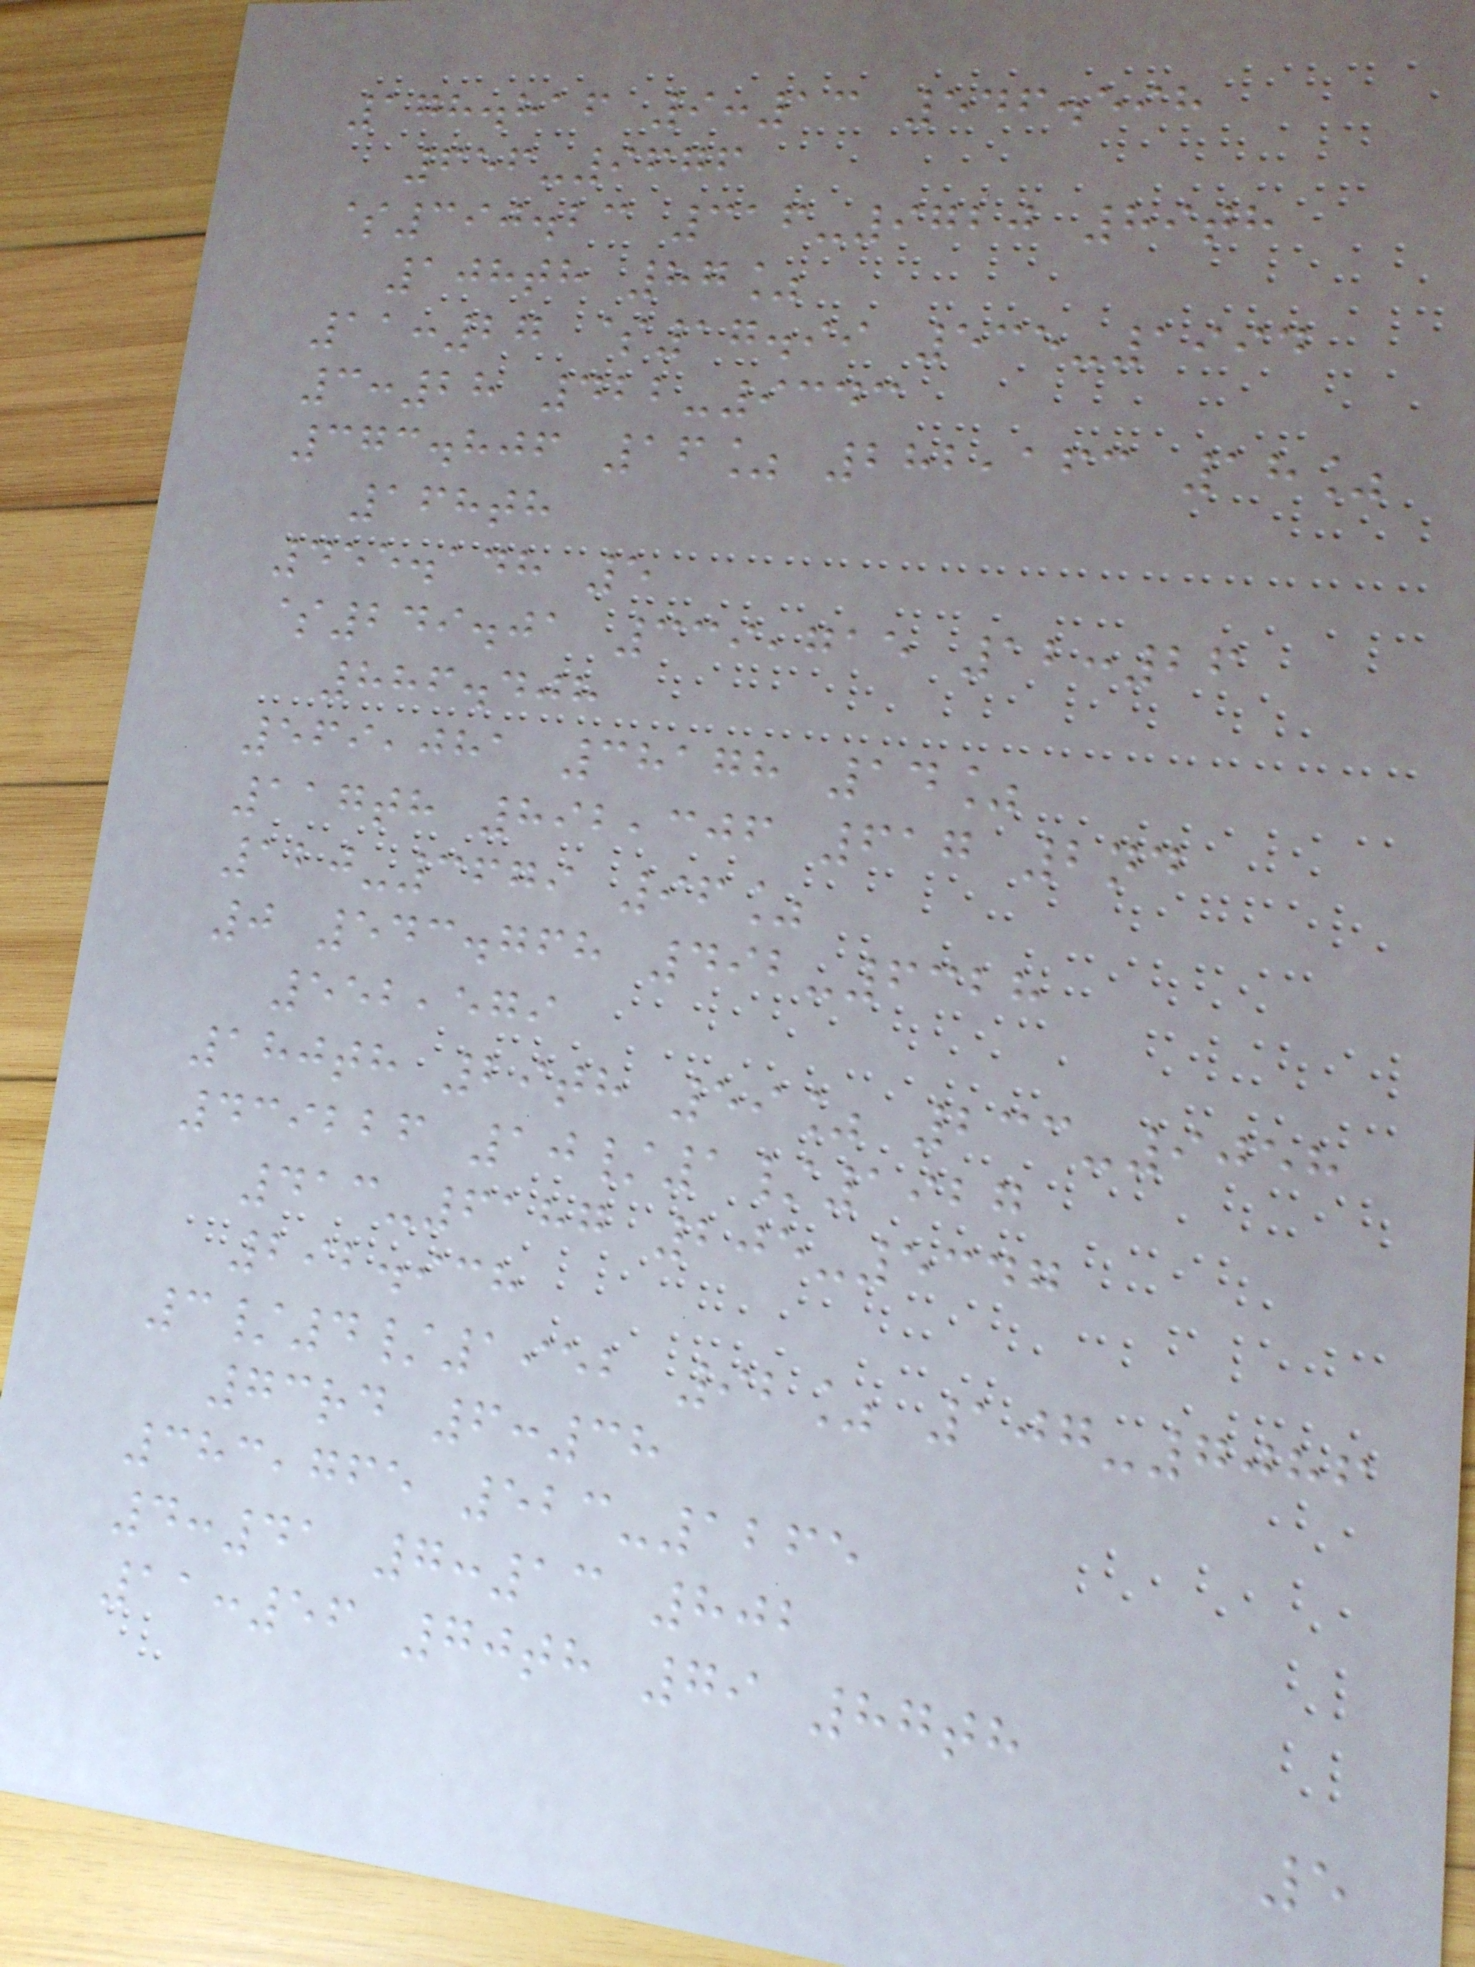178.816 9:13 546.598
656-9676
$390.23 316-9720 89th
108th 87%
11:27 $17.99 535-1994
3:28 422-9343
373.806 16% 282,163 18%
168th
455.148 5
$249.01 339,715 12:26
886.408
569,081 38178 14%
117th 892,306 617 2nd
120-3679 96%
0 543.768 492-6328
552,579
180th 29th 59% 233-9058
439226 10/1/1927
413-6187 205-5347
292.938
3/4/1952 92% 107-7086
73rd 6:38
383,765 523-1265
4:41 7:13 802
11:56 70th 79 87th
5
